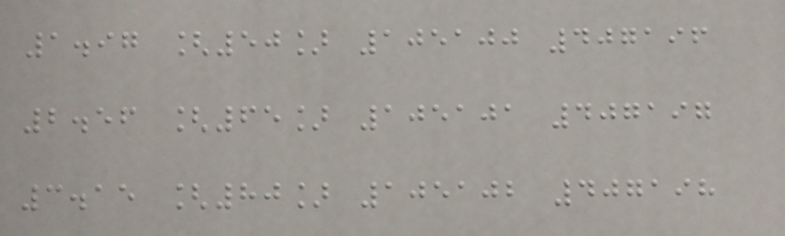1.97 [50] 105100 407196
2.56 [65] 105101 407197
3.15 [80] 105102 407198
